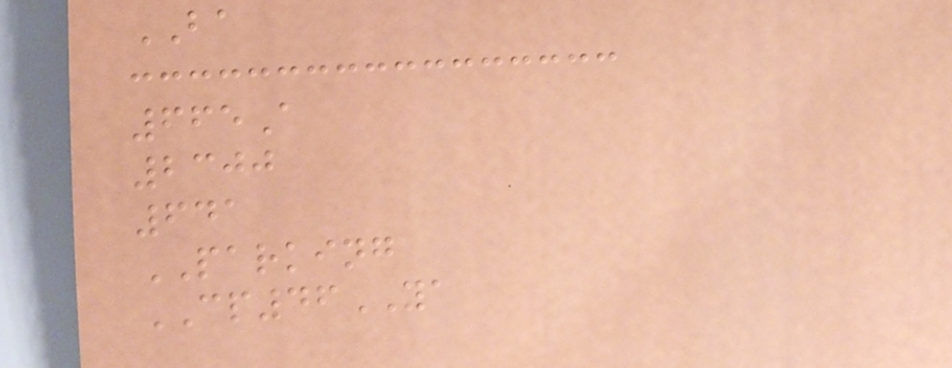BA
665A
2300
641
PARKING
CP46YA
